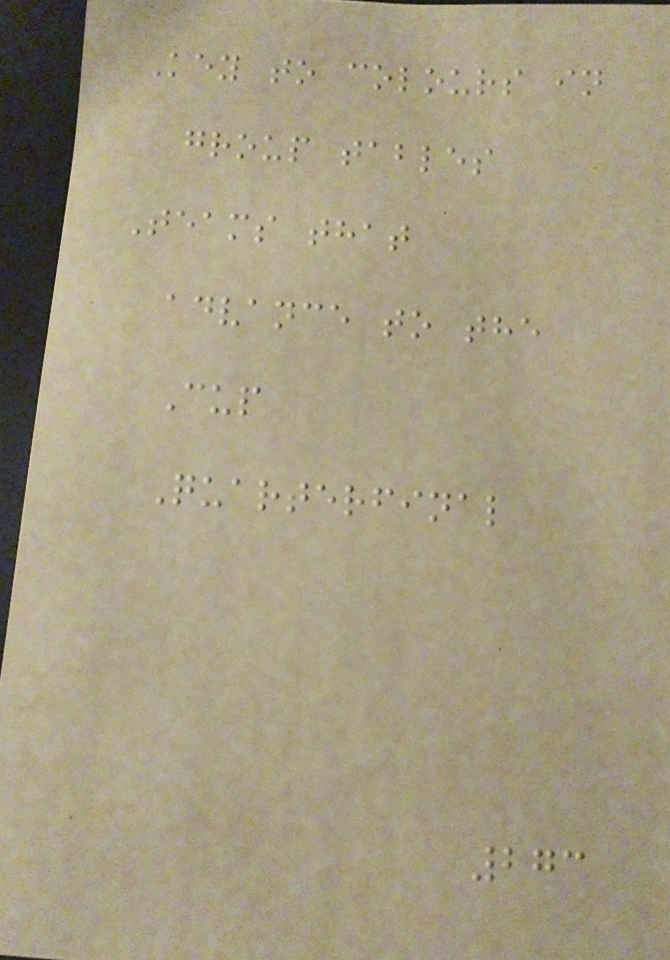Key to colours in
group tables
Teams that
advance to the
Cup
Quarterfinal
273
